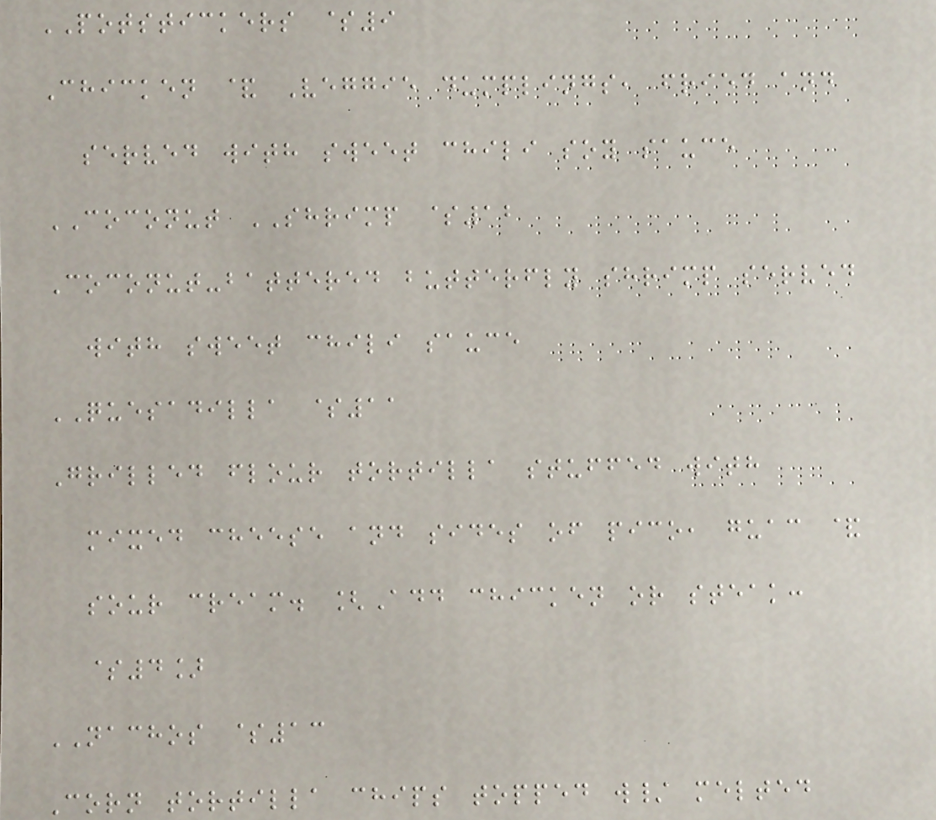POTSTICKERS $9
Chicken & Veggie dumplings, fried and
served with sweet chili soy sauce
COCONUT SHRIMP $12
Coconut-battered butterfly shrimp served
with sweet chili sauce
QUESADILLA $11
Grilled flour tortilla stuffed with
mixed cheese and sides of pico, guac &
sour cream. [Add chicken or steak:
$4]
NACHOS $13
Corn tortilla chips topped w/ melted
